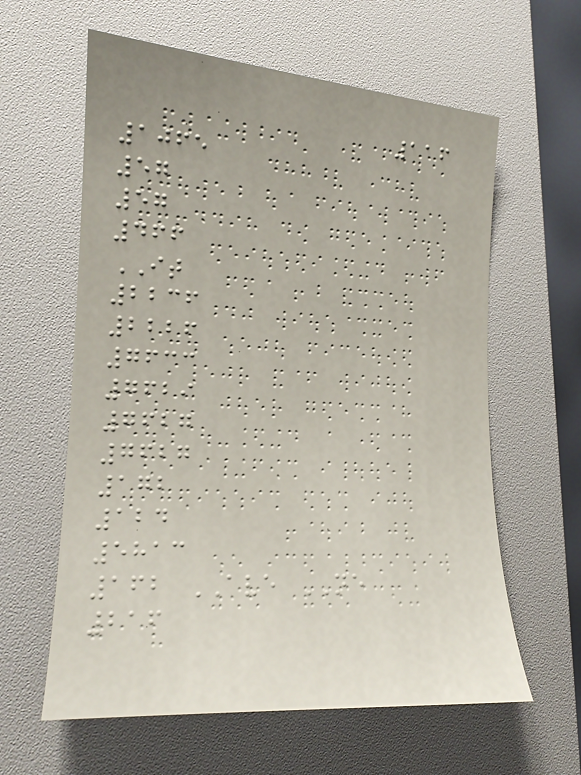116
1065
57
57
466
IT
2236
2226
7633
7629
7627
7627
172
124
5813
162 AVE NE
216
